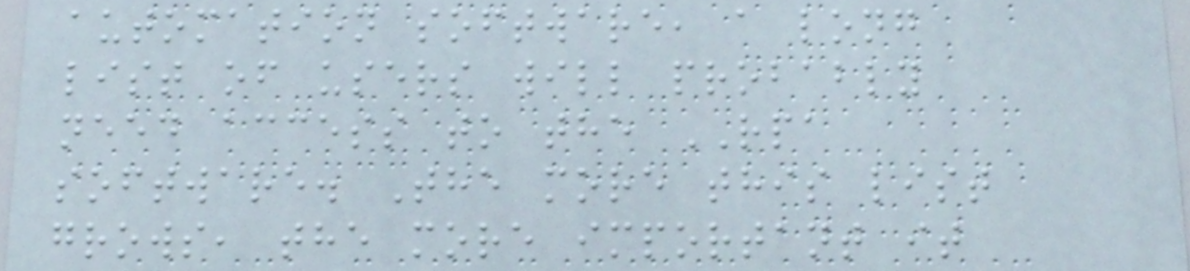automation software, a long
list of users will probably
need access to the RPA
software. The more this list
grows, the more important it
